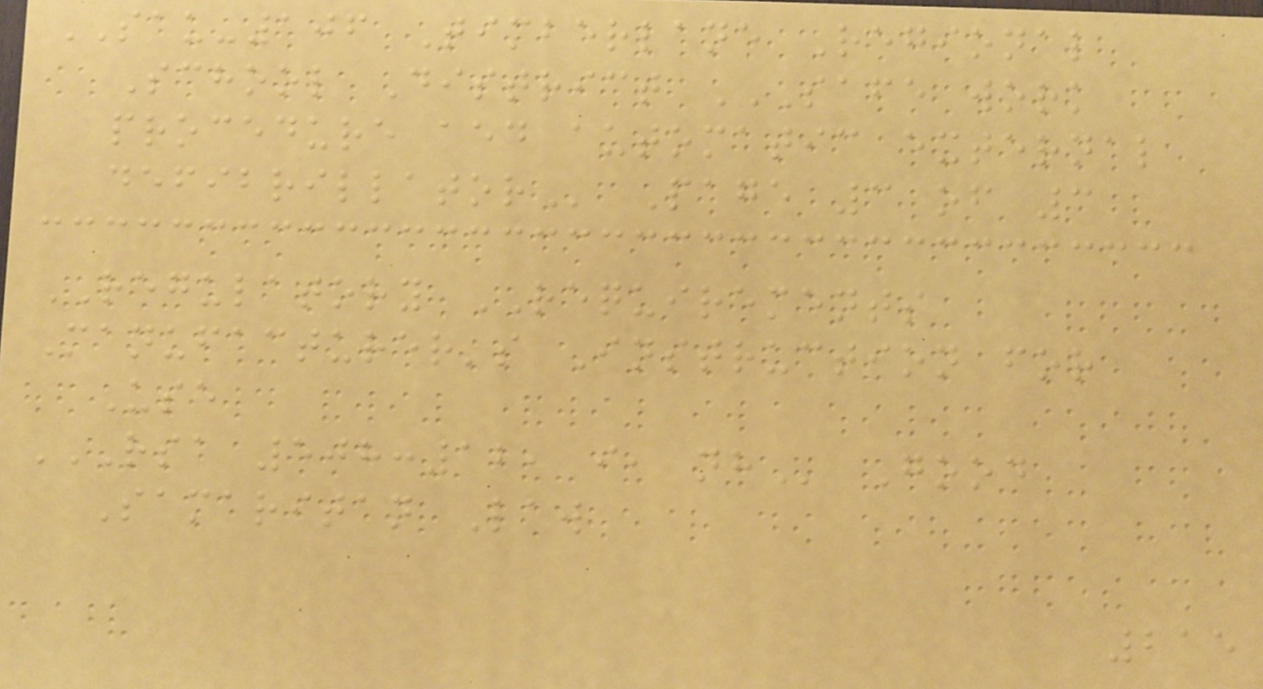SAU-106 Timberlane Regional
School District SAFE WORK
PROCEDURE AED AUTOMATIC EXTERNAL
DEFIBRILLATOR Page 3 of 3
REGULATORY REQUIREMENTS
Manufacturer's Instruction for
Use
RSA 508:12, I, NH Good
Samaritan Law
215
